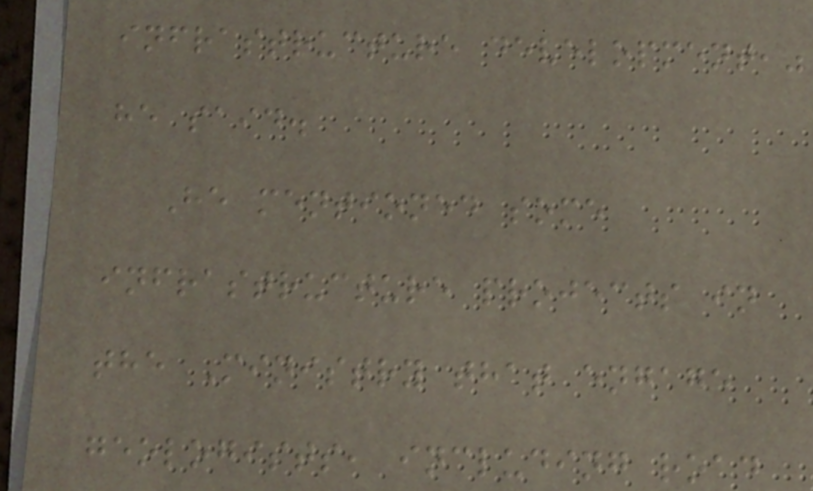infrastructure development,"
he said.
He mentioned some
infrastructure projects in
the Ministry that engage
geologists, including road
